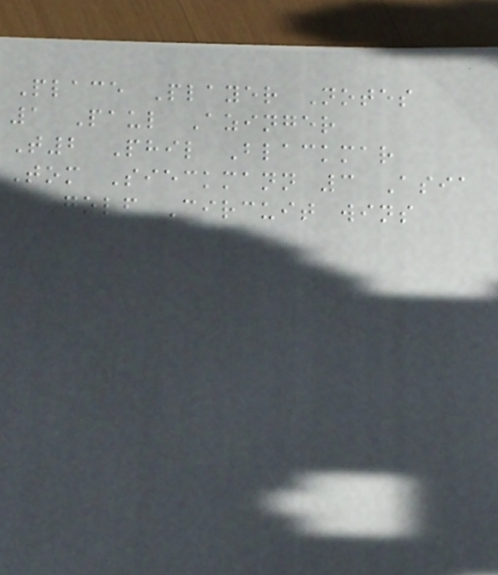Place Player Notes
1 Paul Azinger
T2 Phil Blackmar
Tom Sieckmann 3 Asia
Golf Circuit wins
